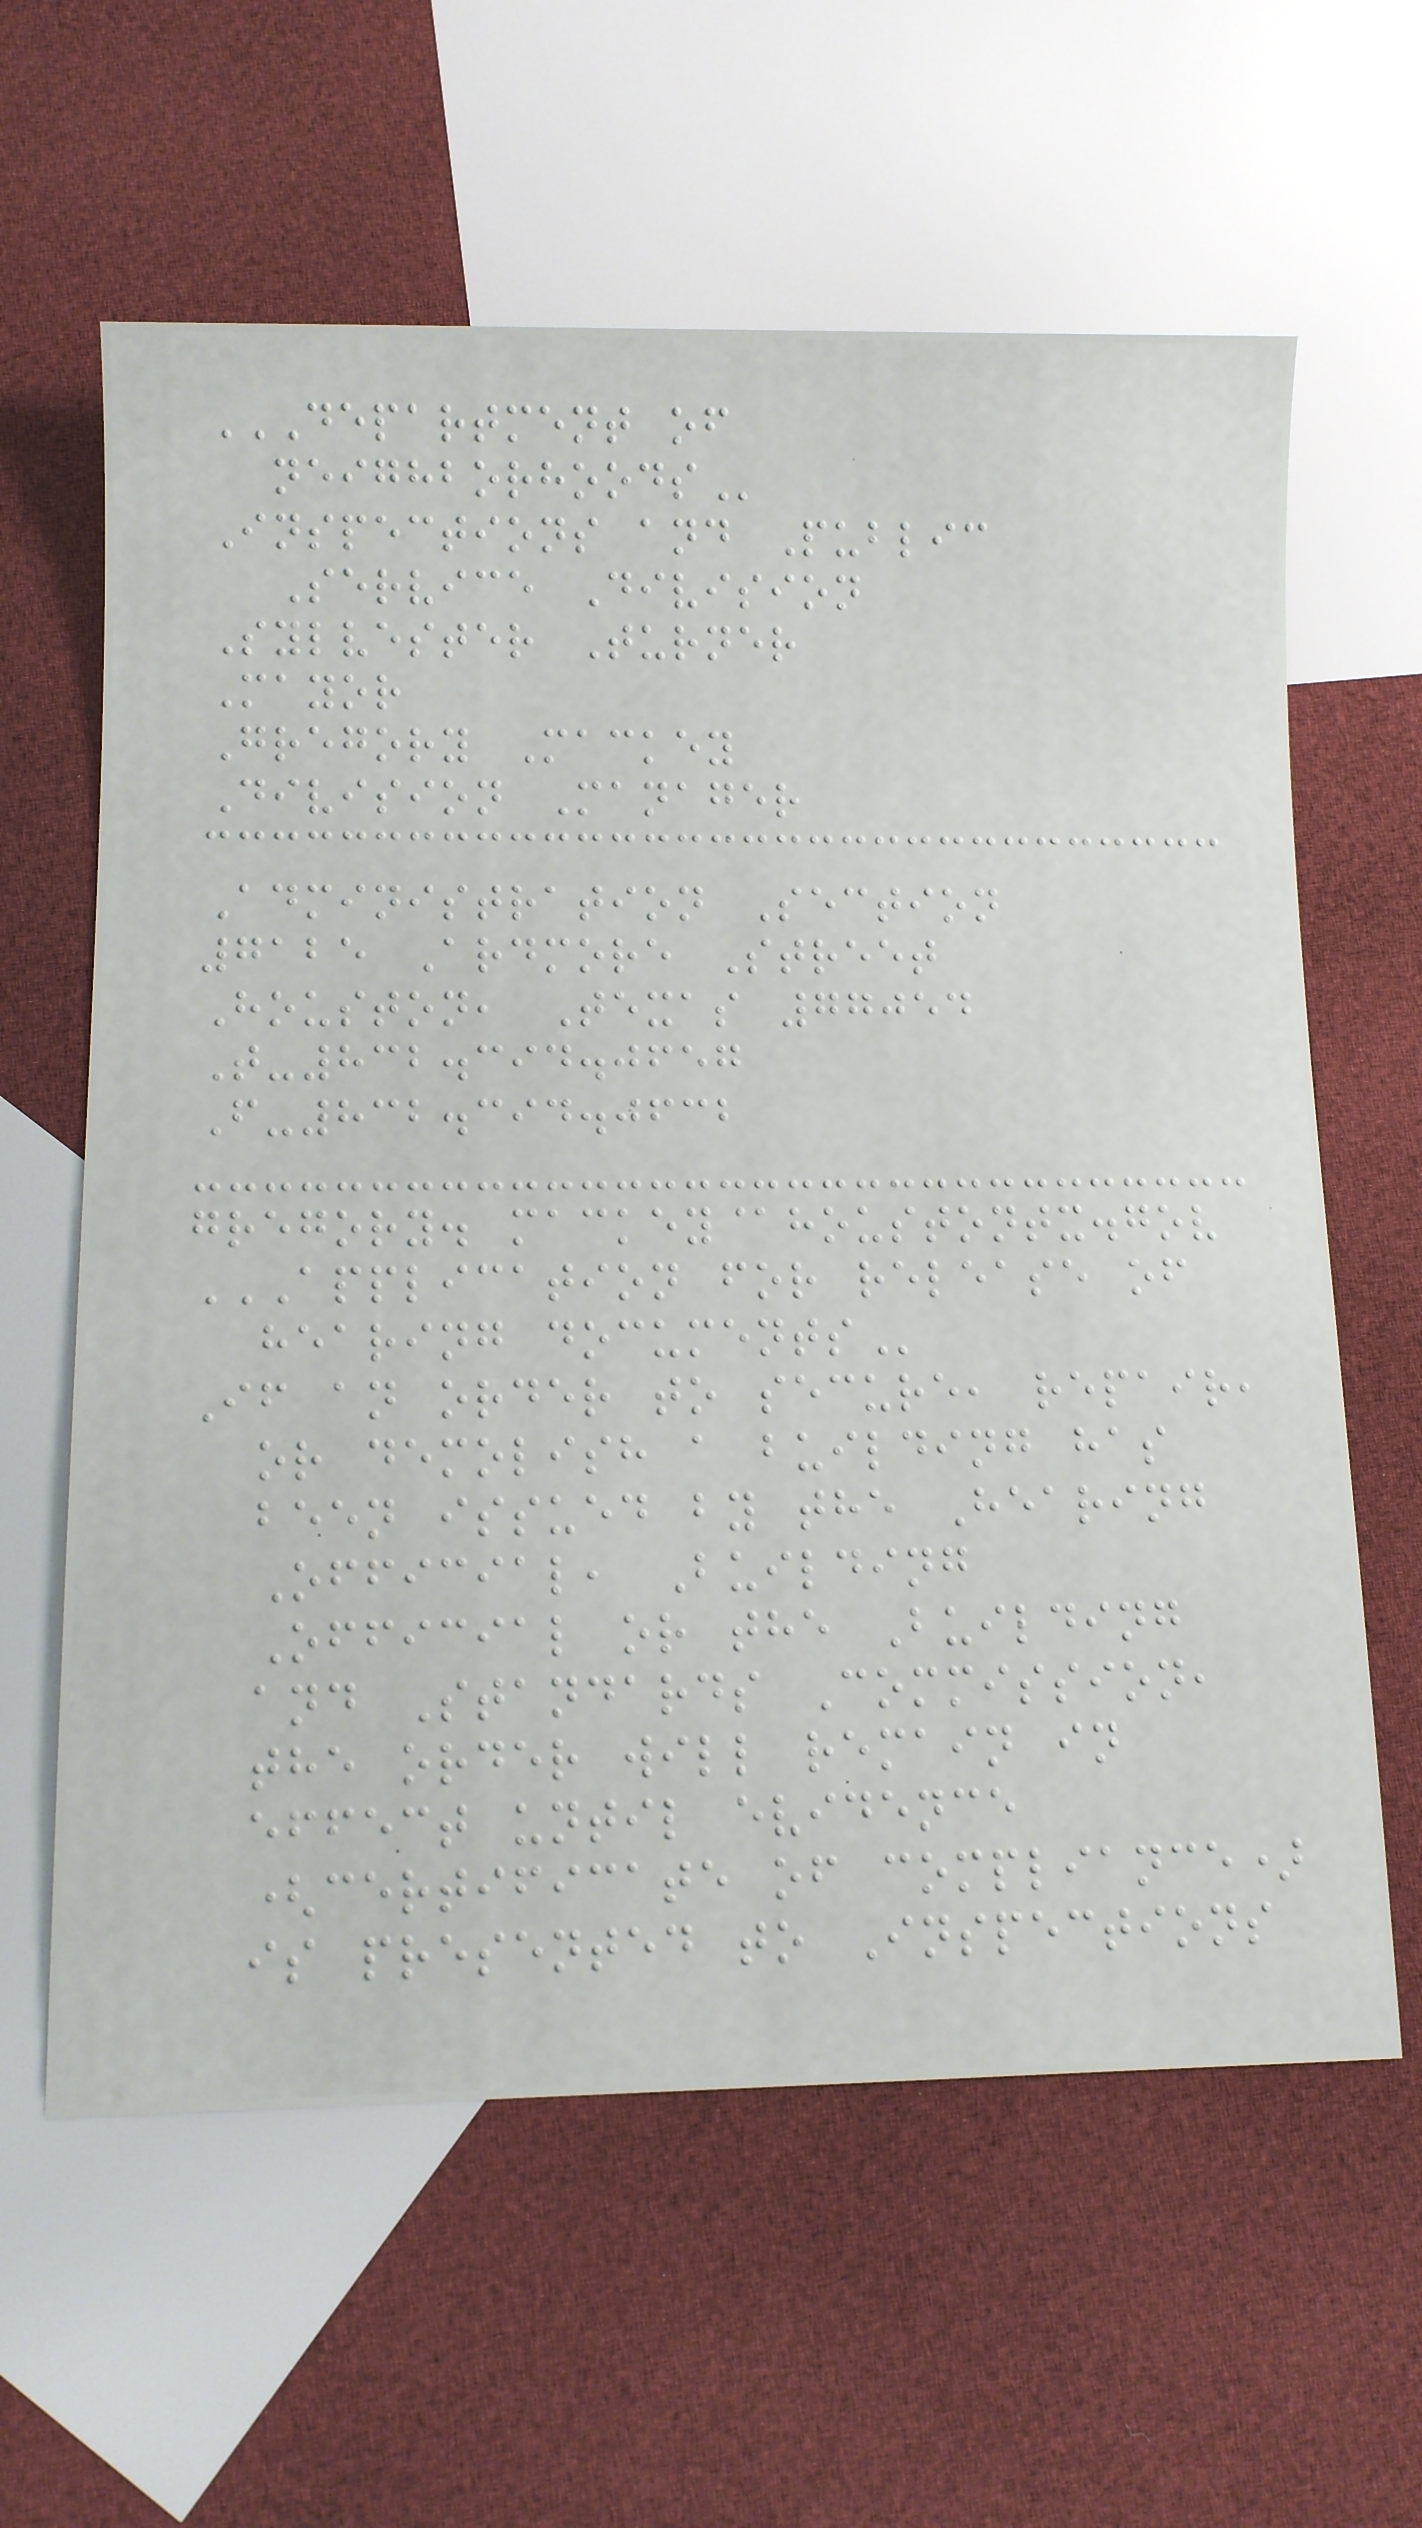DEPARTMENT OF
NEIGHBORHOODS
Inspections and Public
Service Division
Sylvester Turner
Mayor
Gregory Mackey
Division Manager
Administration Section
7125 Ardmore Street
Houston, Texas 77054
T-832.394.0657
F-832.394.0632
gregory. mackey@houstontx.gov
APPLICATION FOR RELEASE OF
HEARING DOCUMENTS
If an order to secure, repair,
or demolish a building has
been issued by the Hearing
Official, Building
Official or the Building
and Standards Commission,
the order will remain in
effect until evidence
(certificate of compliance)
is presented to Inspections
